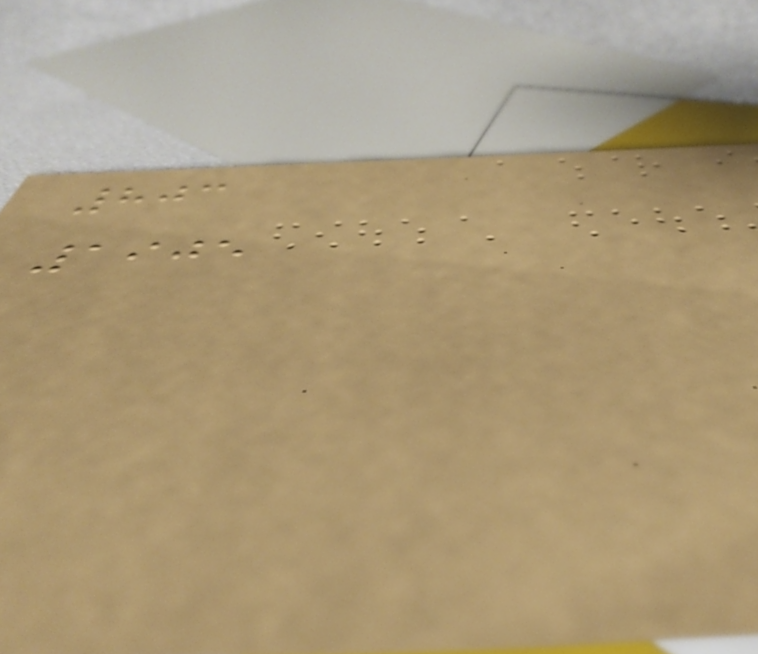803
1905
